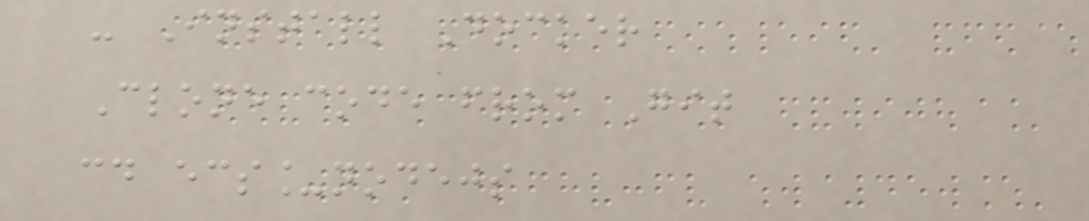- Install Docker
Clone code from Git
cd ecs_nodejs
